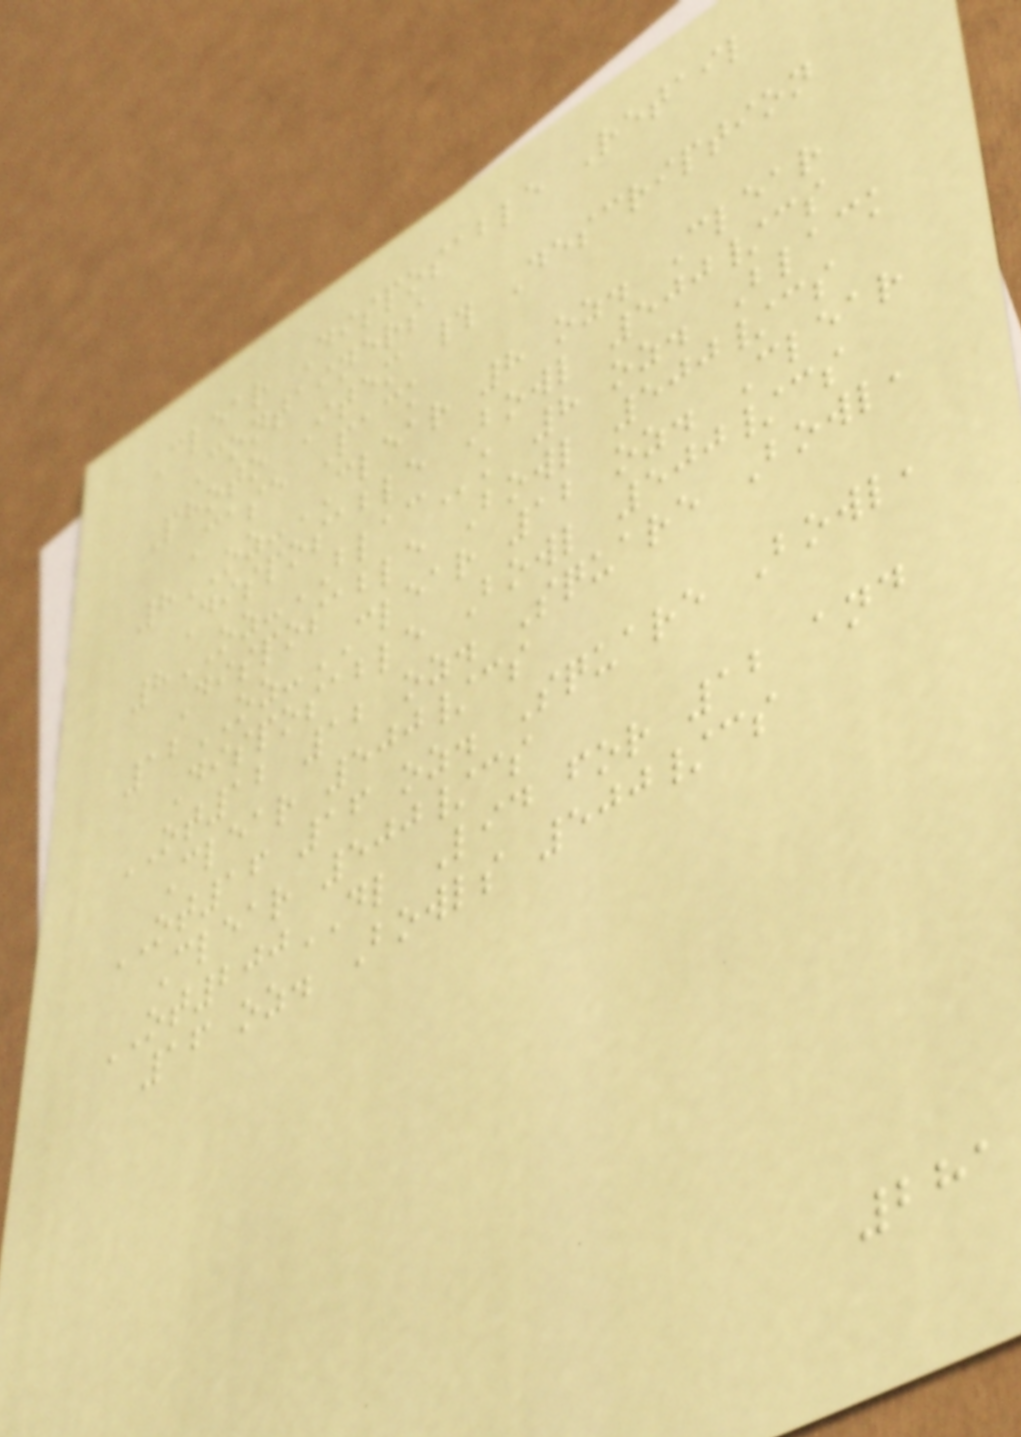Clear Disposable Retail
Containers
Photo Item # Description
Case Pack
8OZ-CLEAR 8 oz. Clear
Disposable Bowl 500/cs
8OZ-BLACk 8 oz. Black
Disposable Bowl 500/cs
12OZ-CLEAR 12 oz. Clear
Disposable Bowl 500/cs
OT12 12 oz. Square Bowl,
Clear 500/cs
OT16 16 oz. Square Bowl,
Clear 500/cs
OT200DL Lid for 12 and
16 oz. Bowls 500/cs
281
